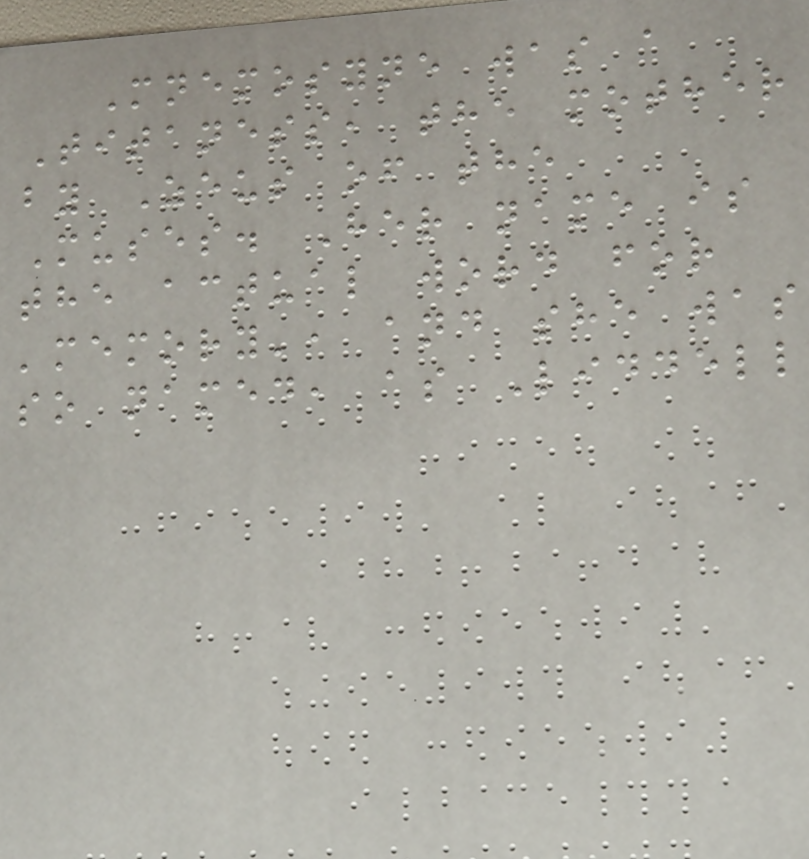Mnemosyne was a
Titaness, the mother
by Zeus of the
Muses. Her name is
the actual word for
'memory', and she was
so named, as Liddell
